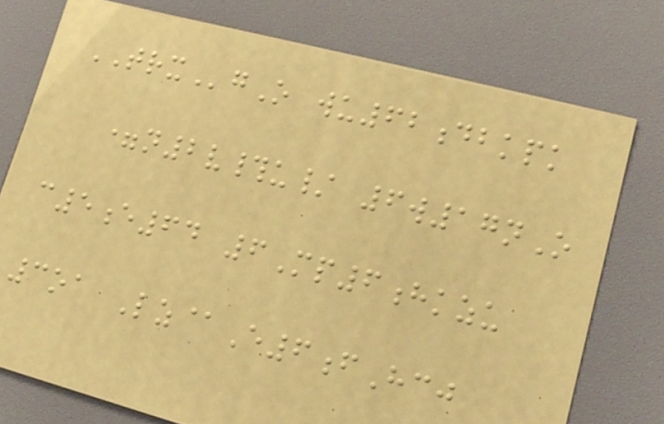TRXgO wu62dbkpk
=n2v#u/ 6w17nO
c5e64 6Mp6hkzu
3oa Lz@E6fHcj
